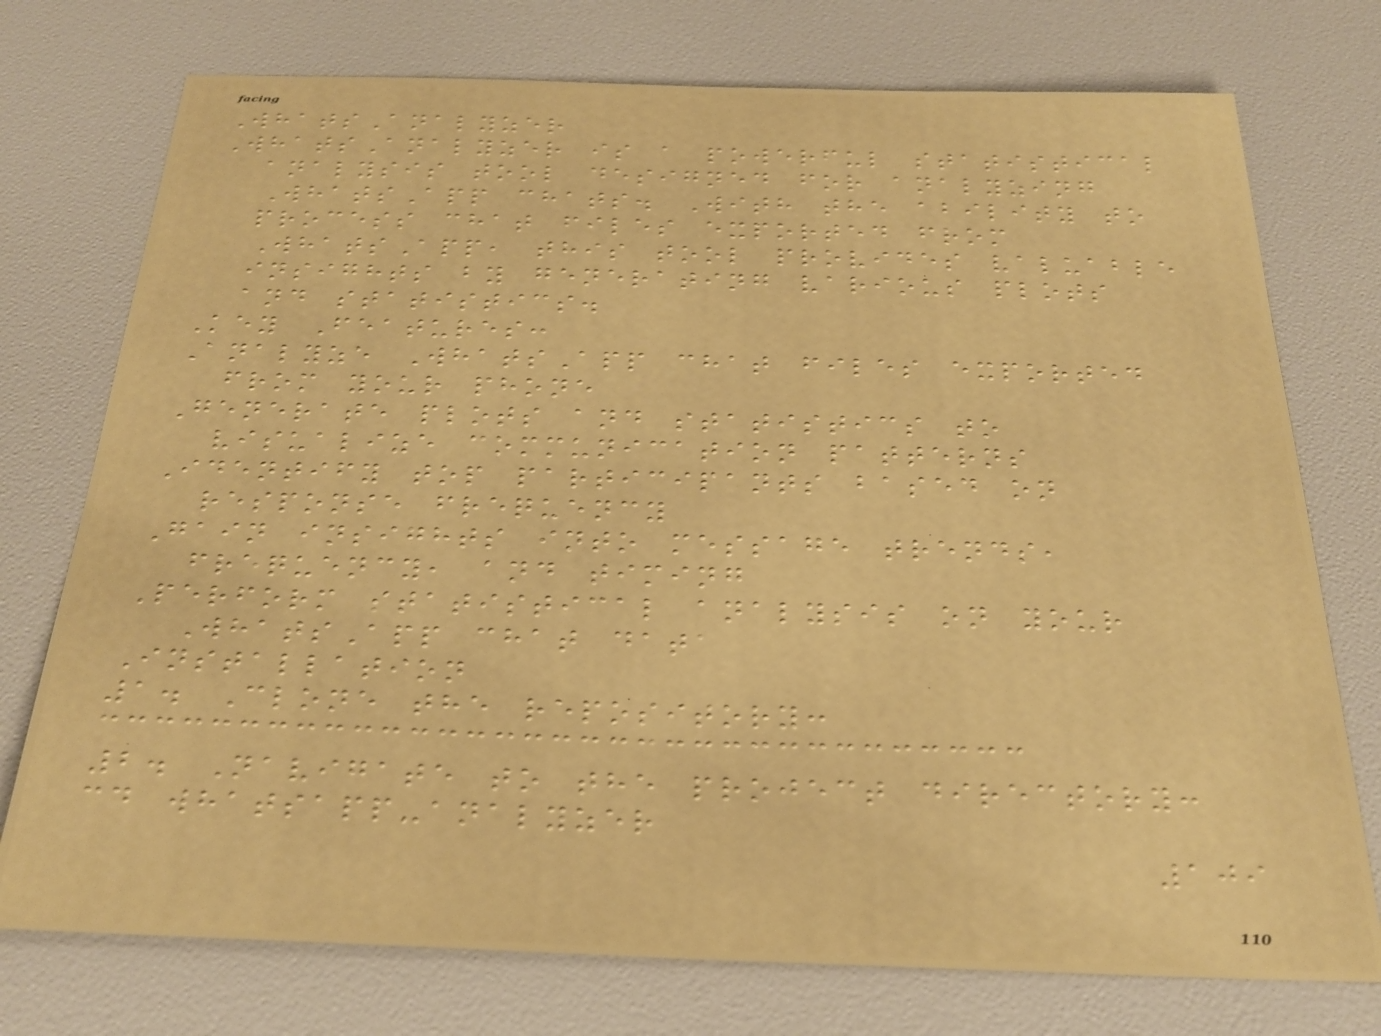WhatsAnalyzer
WhatsAnalyzer is a powerful statistical
analysis tool designed for analyzing
WhatsApp chats. With the ability to
process chat files exported from
WhatsApp, this tool provides valuable
insights by generating various plots
and statistics.
Key Features:
Analyze WhatsApp chat files exported
from your phone
Generate plots and statistics to
visualize communication patterns
Identify top participants based on
response frequency
Gain insights into message trends,
frequency, and timing
Perform statistical analysis on your
WhatsApp chat data
Installation
1. Clone the repository:
2. Navigate to the project directory:
cd whatsapp-analyzer
109
